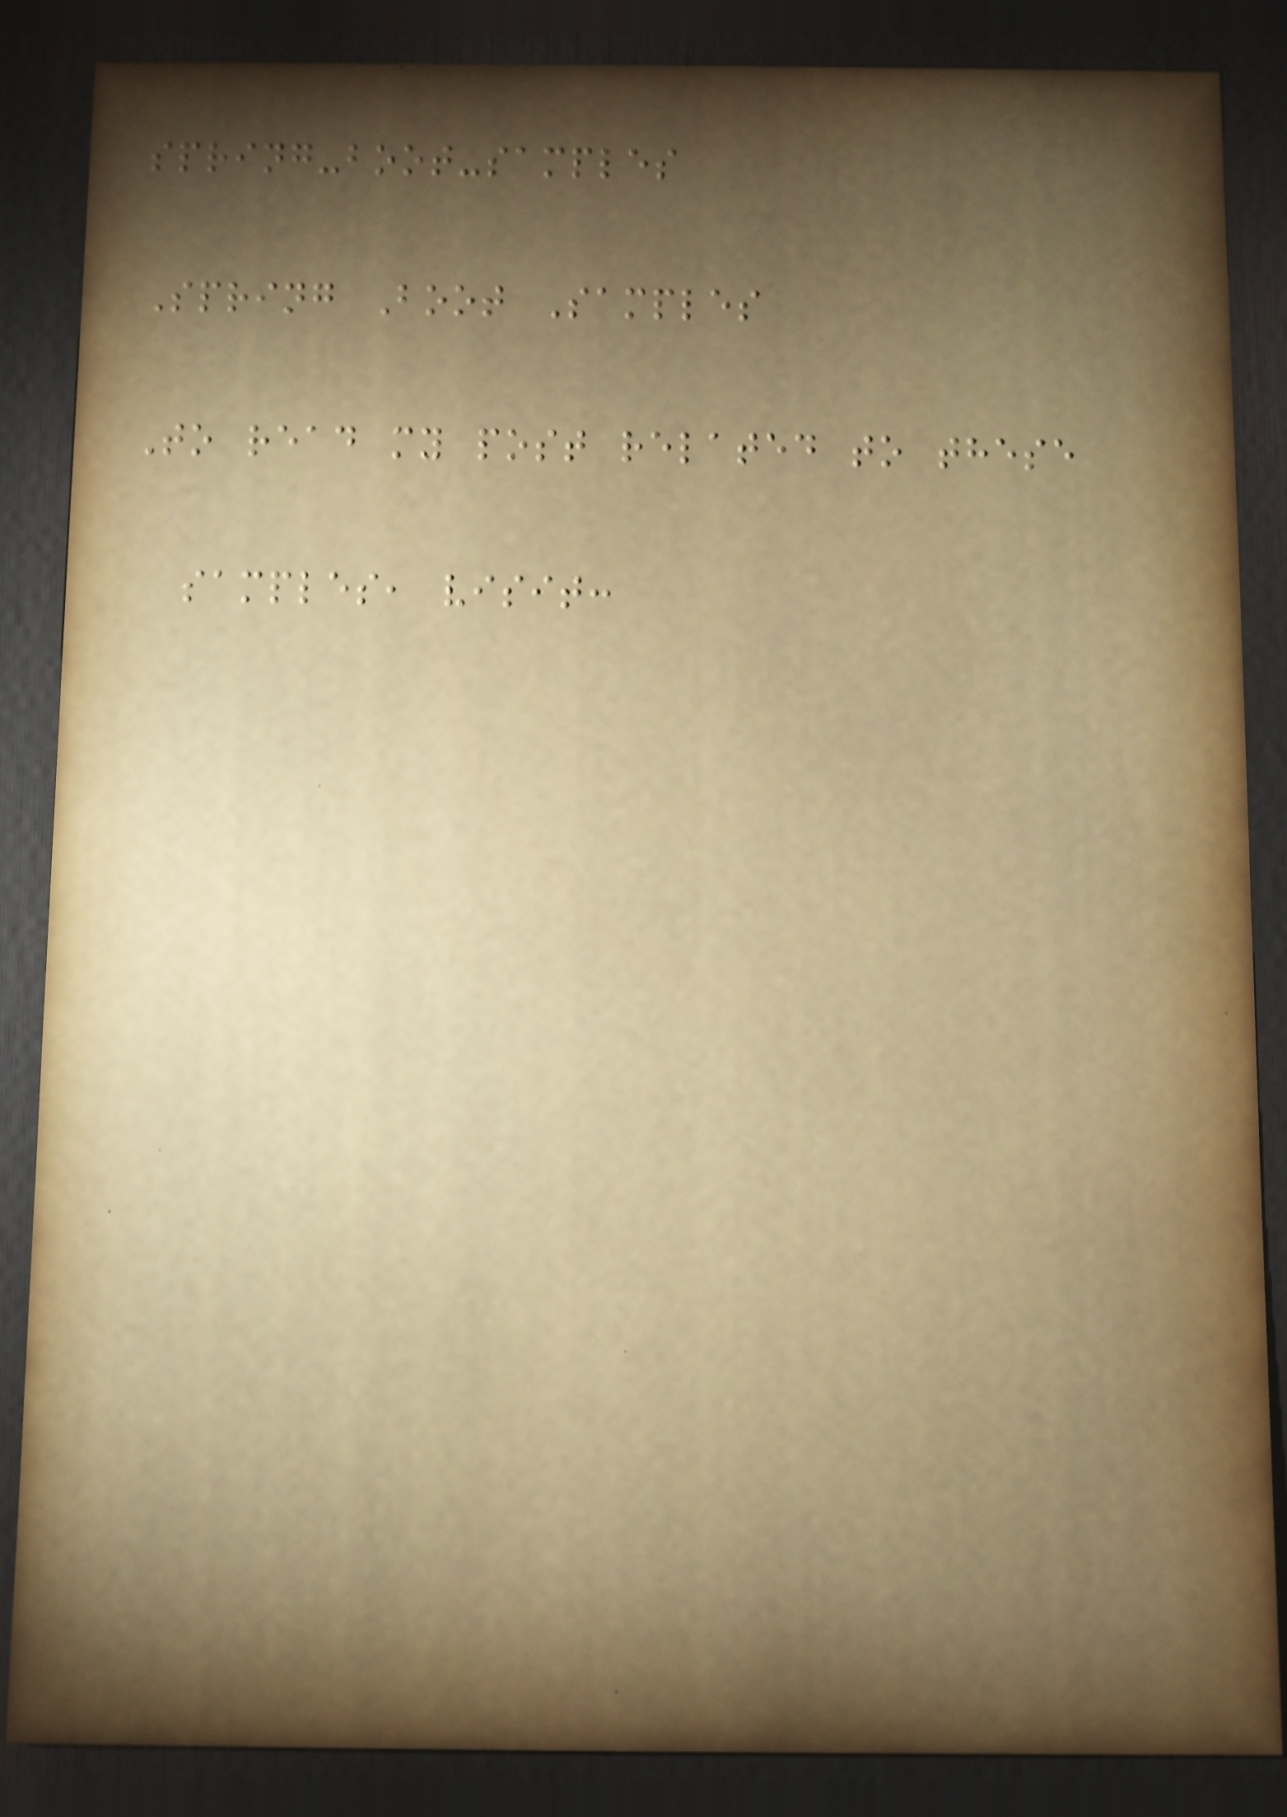spring-boot-samples
Spring Boot Samples
To read my post related to these
samples, visit:
